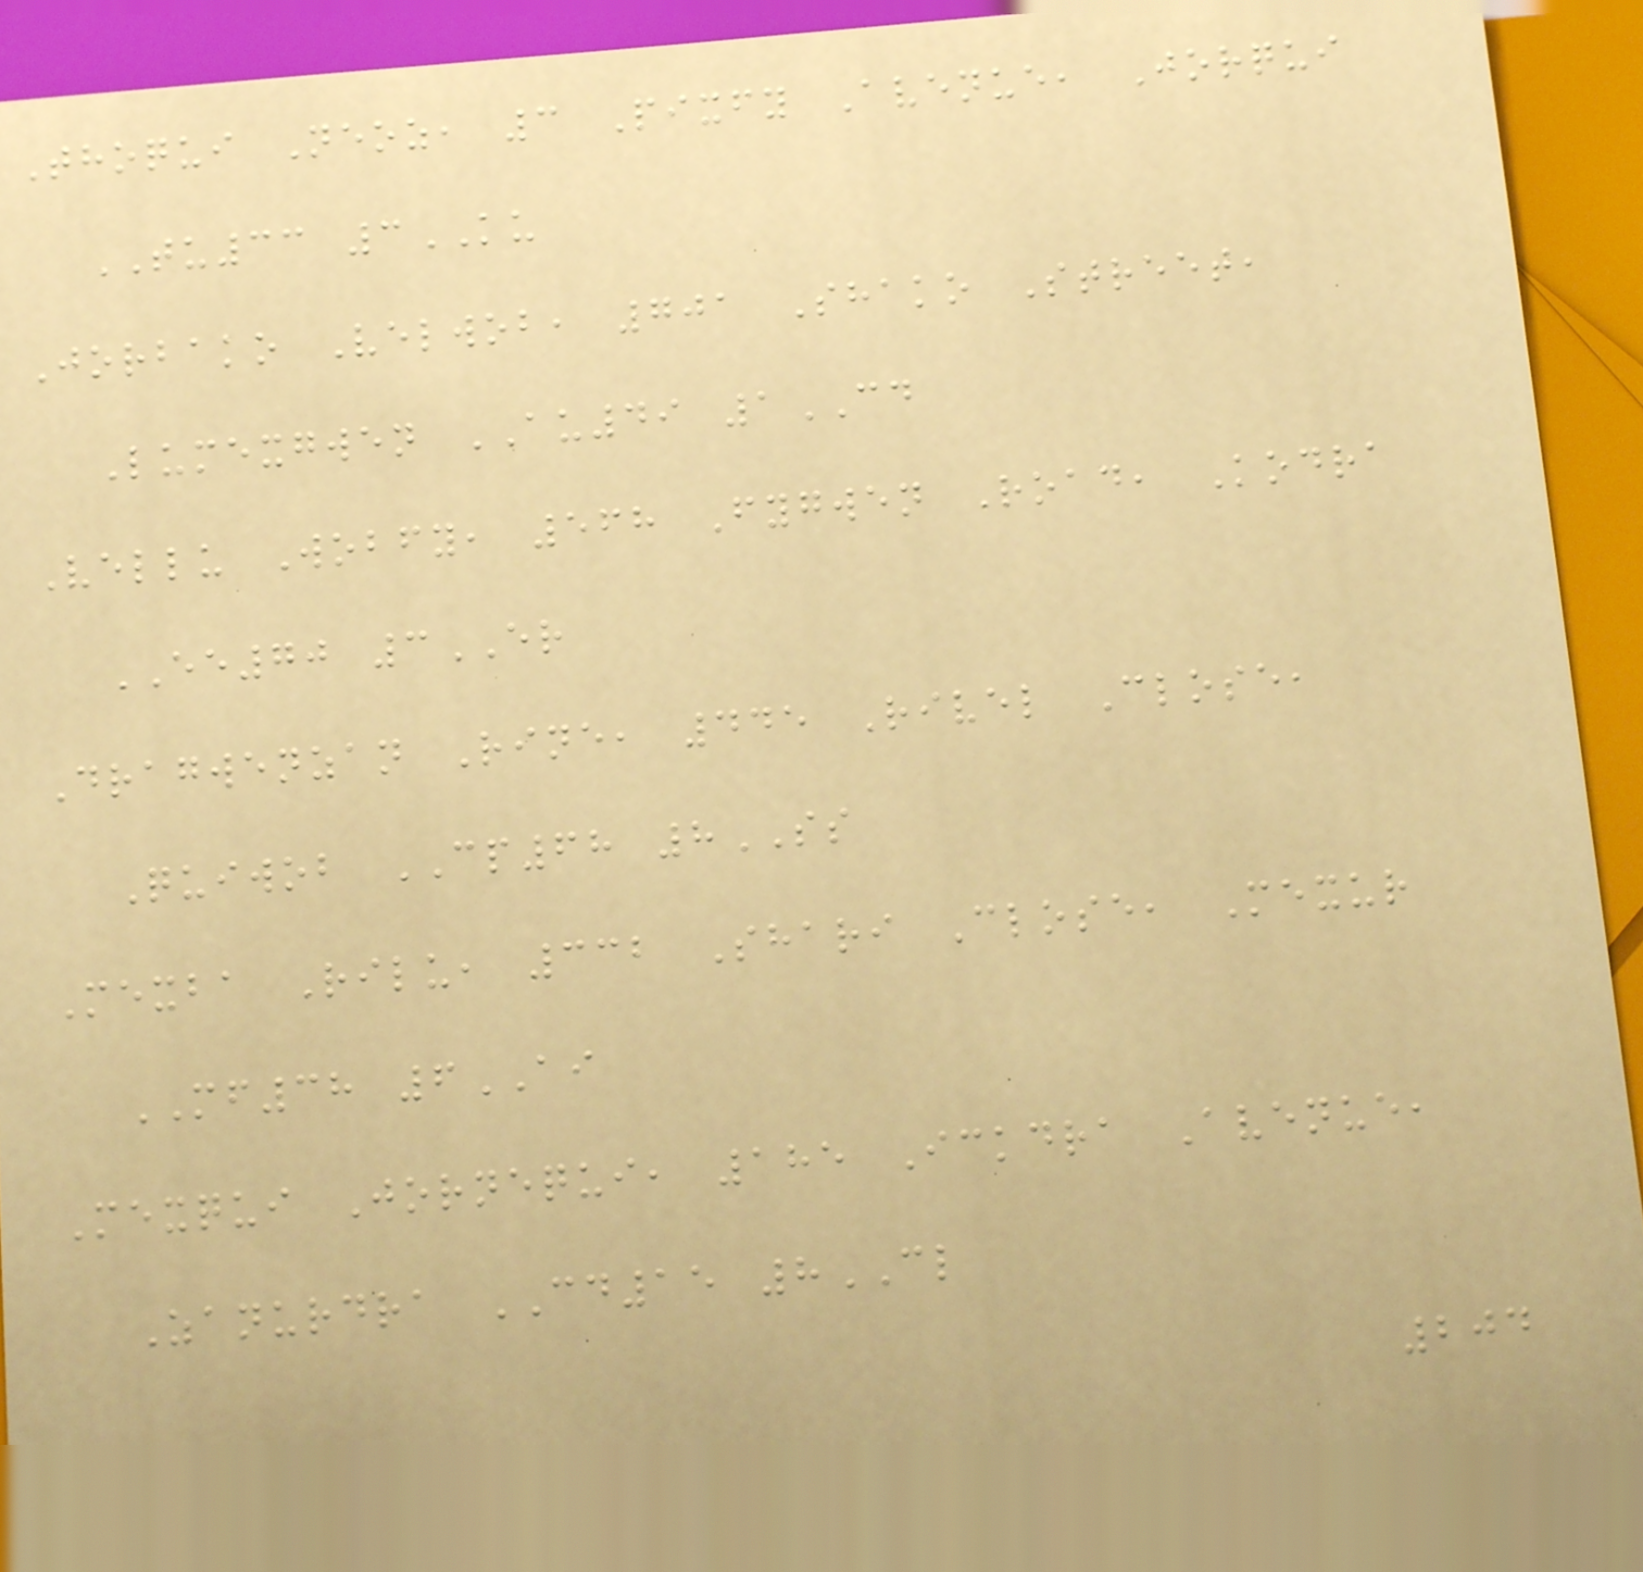Thoqui Neoz, 3 Pixfy Avenue, Jorqui
TU33 3KU
Jorbako Velwob, 701 Shako Street,
Lumexgwen AU49 1CD
Vellu Wobfy, 568 Fygwen Road, Kodra
EE70 3ER
Dragwenzan Rine, 445 Rivel Close,
Quiwob CP68 8SS
Mexba Rilu, 332 Shari Close, Mexur
MF38 6AI
Mexqui Jornequi, 185 Ickdra Avenue,
Zanurdra CD15 8CL
204
